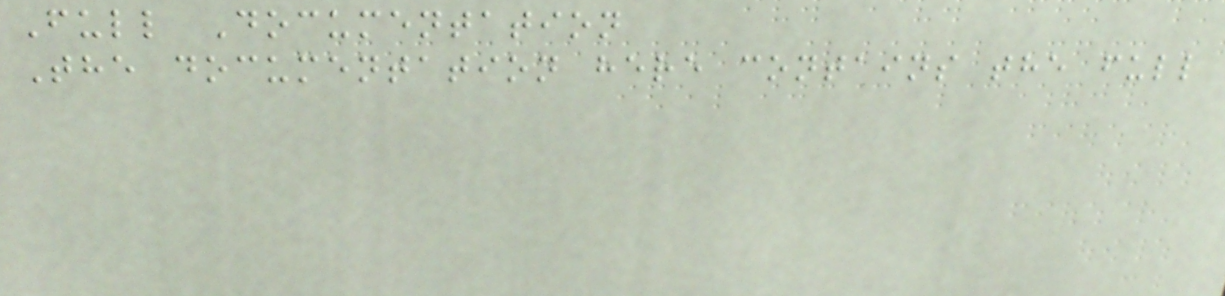Full Documentation
The documentation here contains the full
